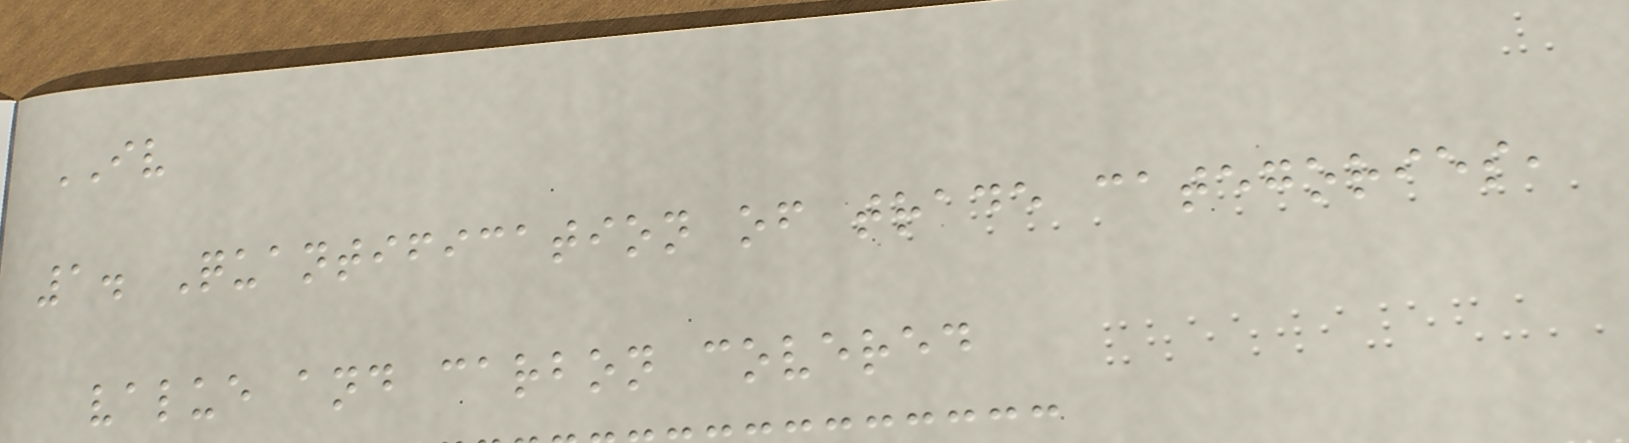IV
1. Quantification of trade categories,
value and carbon covered
